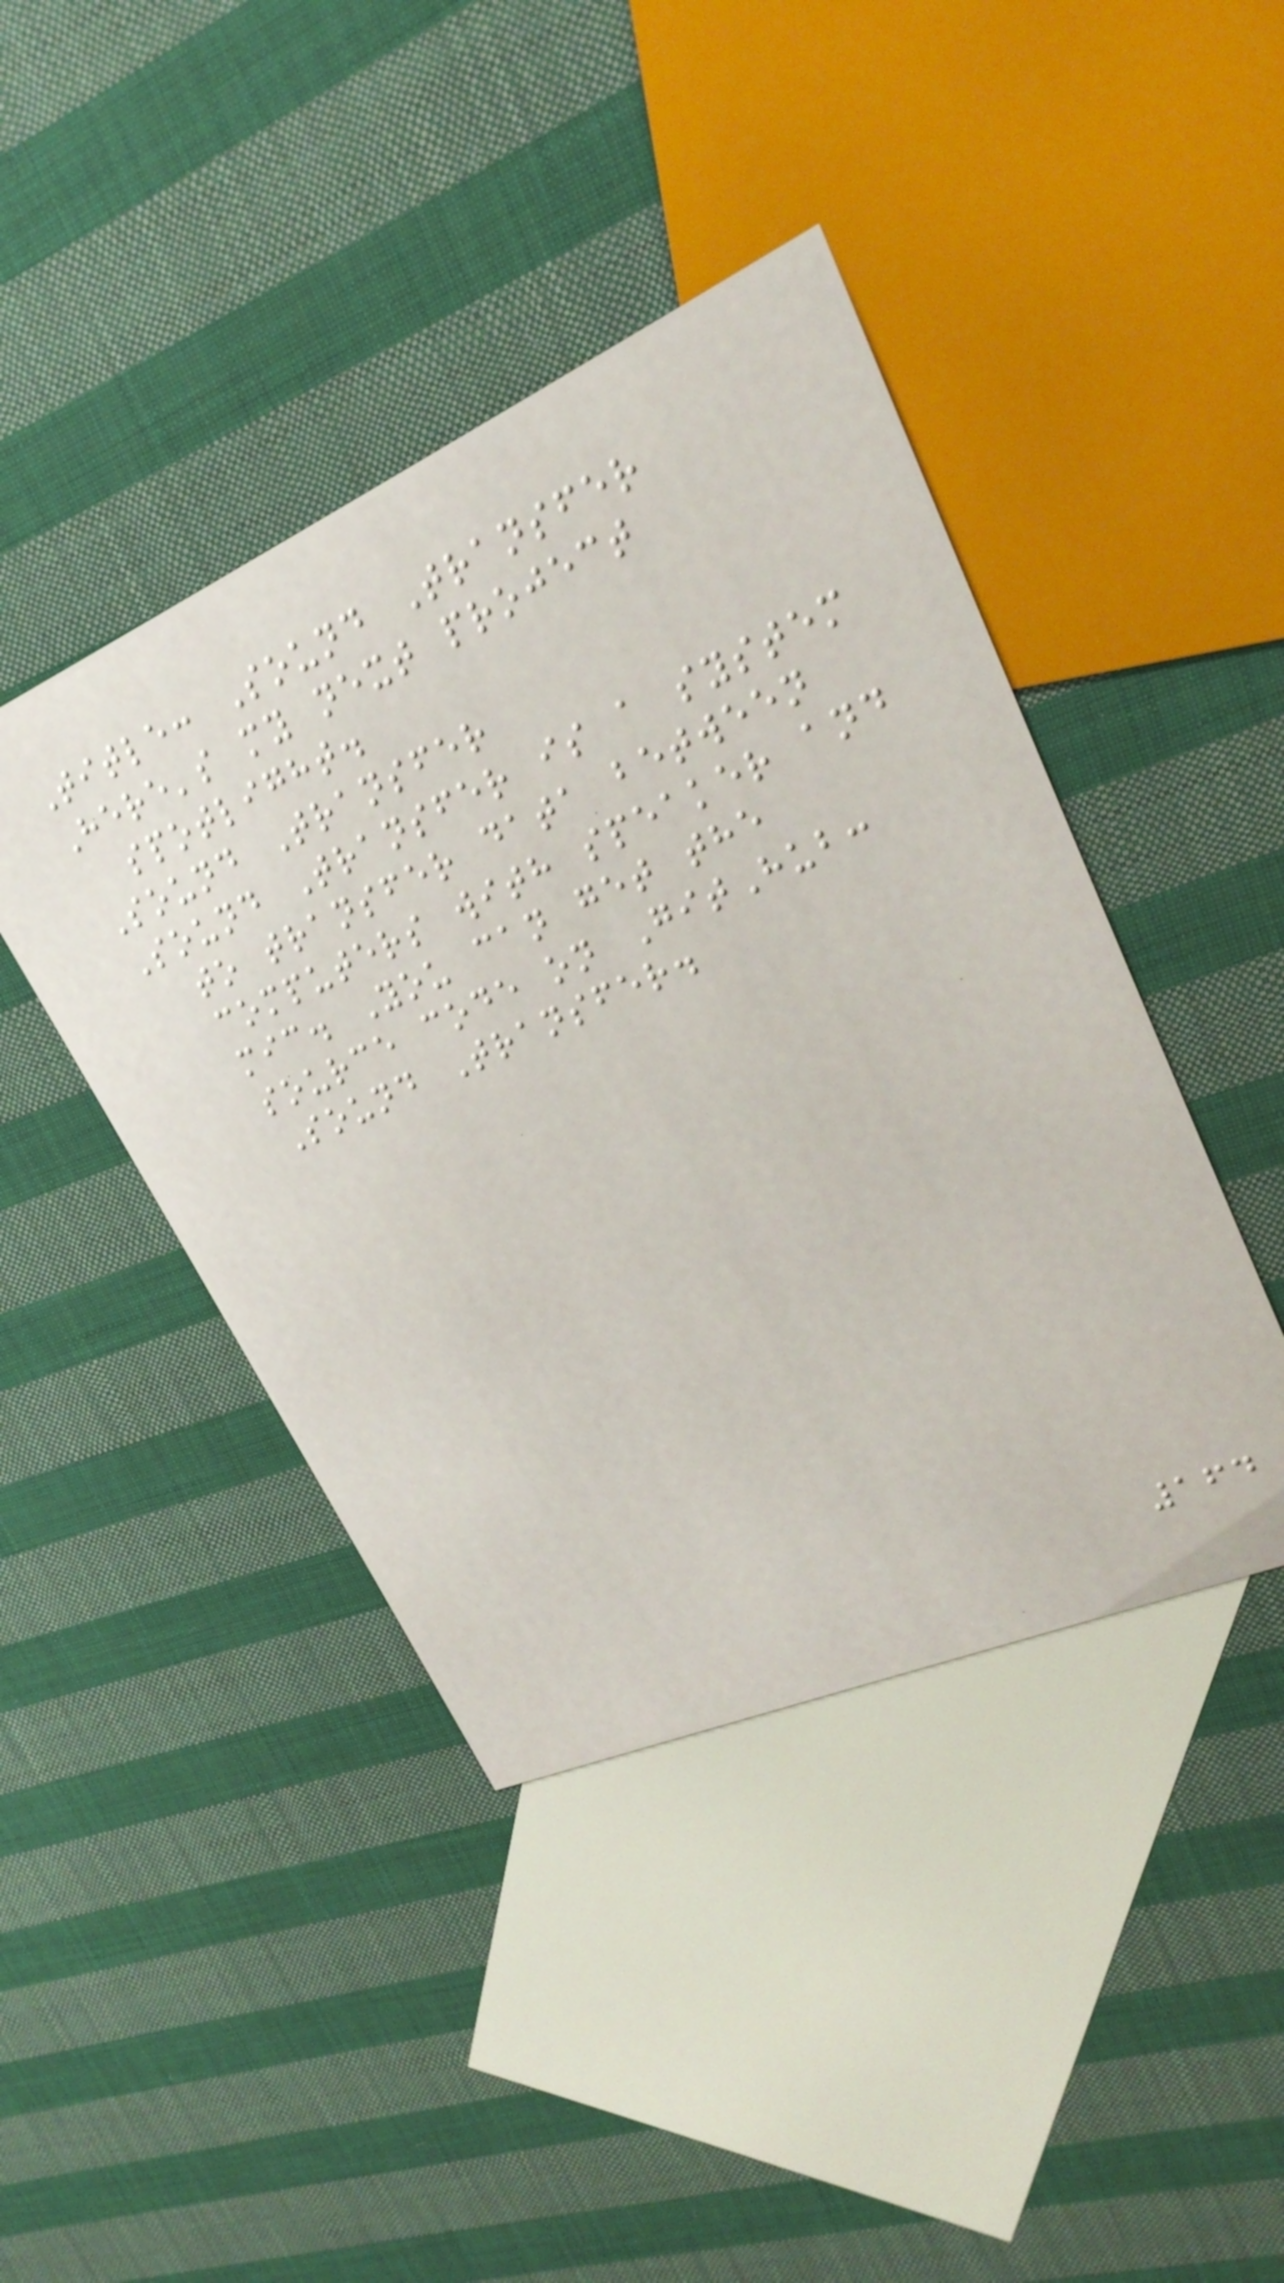Title: Sound Transfer
Here's my next project
spotlight.
Sound Transfer
Sound Transfer is a system
to transfer data between
computers with speaker and
mic. You can get the
source code on GitHub:
Sound Transfer.
164
